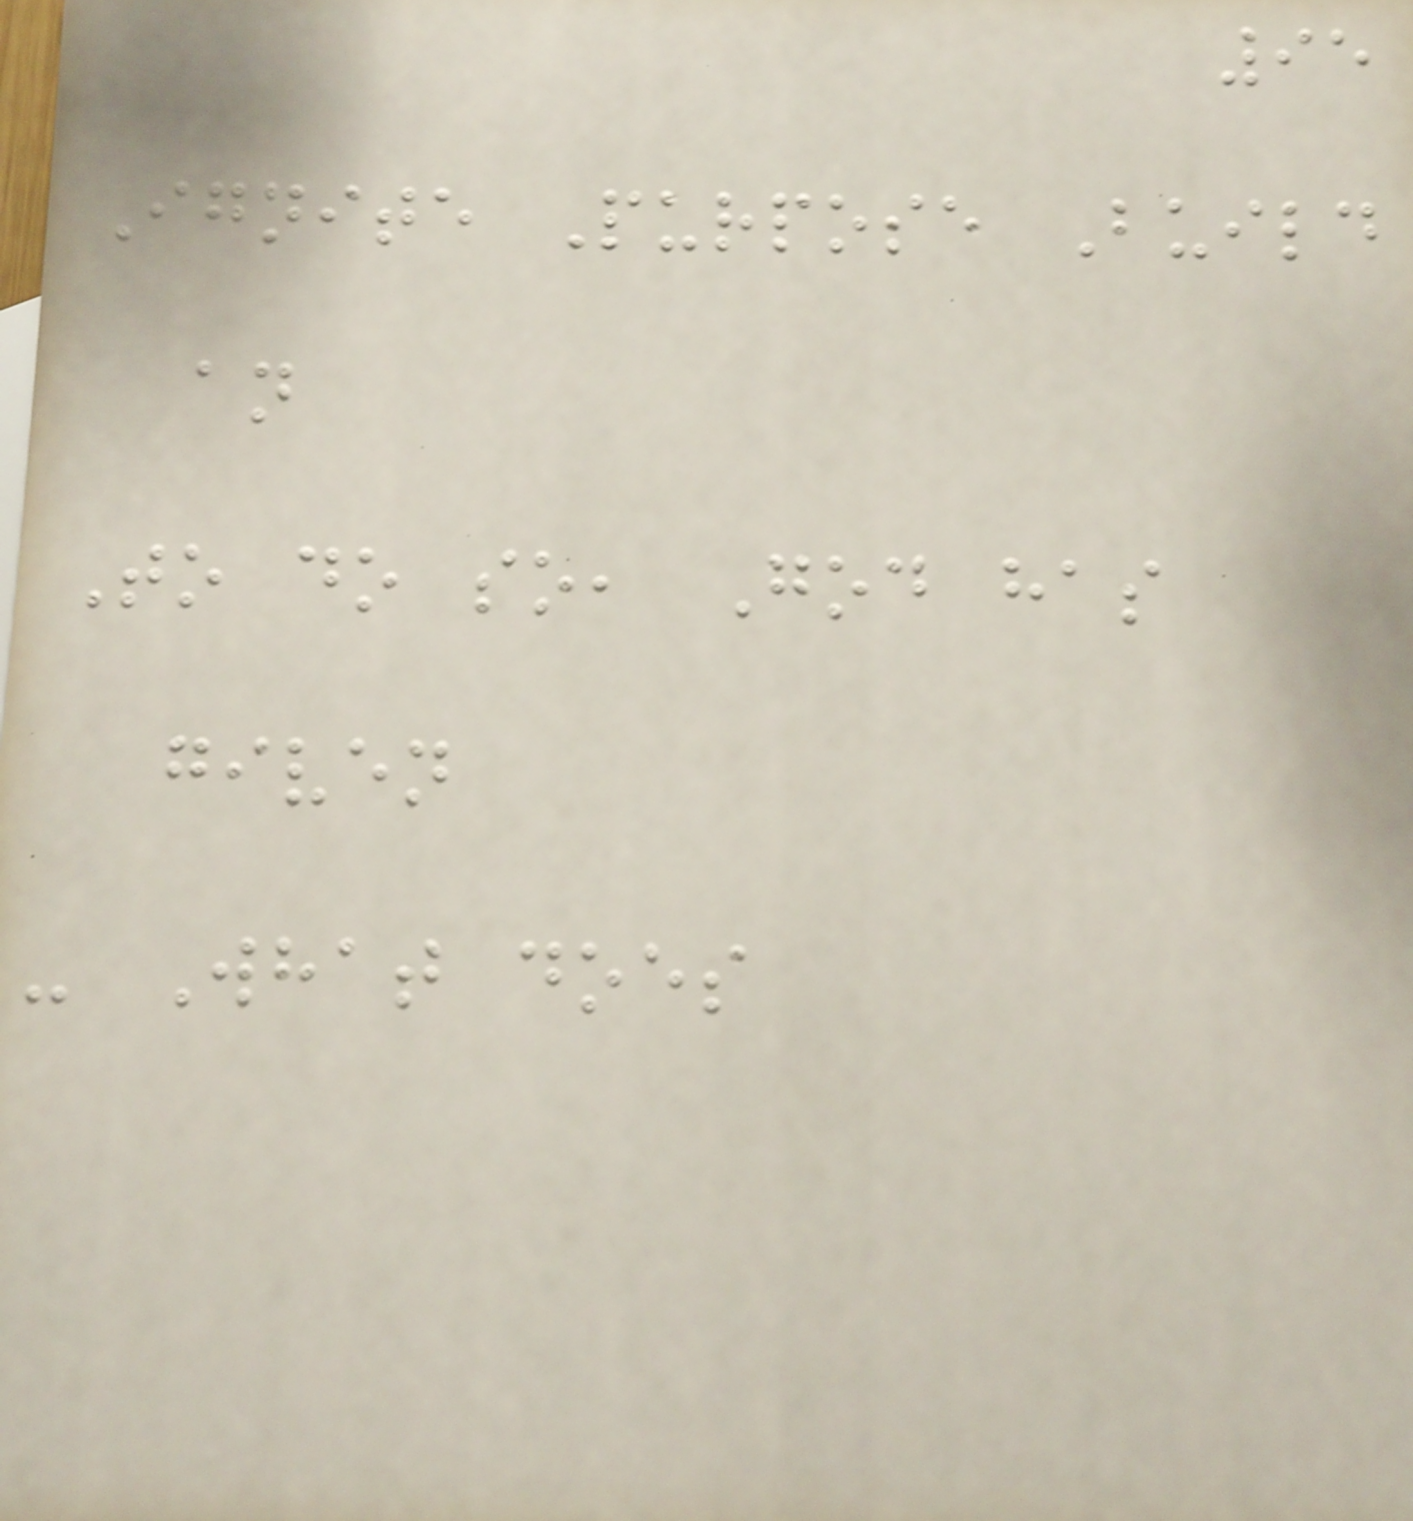95
Ignite Purpose Build
an
To do so, God has
given
- What does
